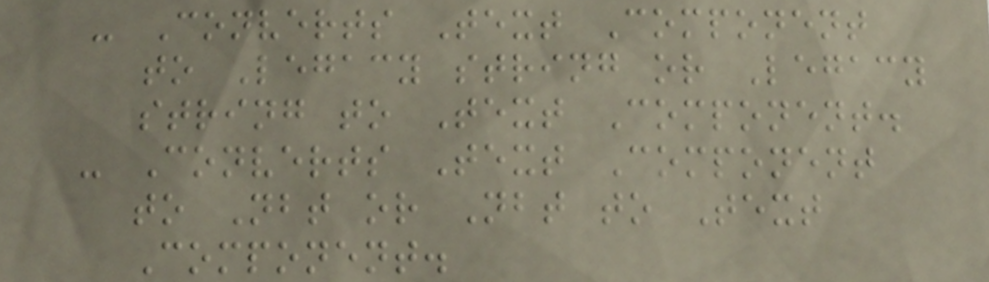- Converts Text Component
to Legacy string or Legacy
string to Text Component.
- Converts Text Component
to Nbt or Nbt to Text
Component.
